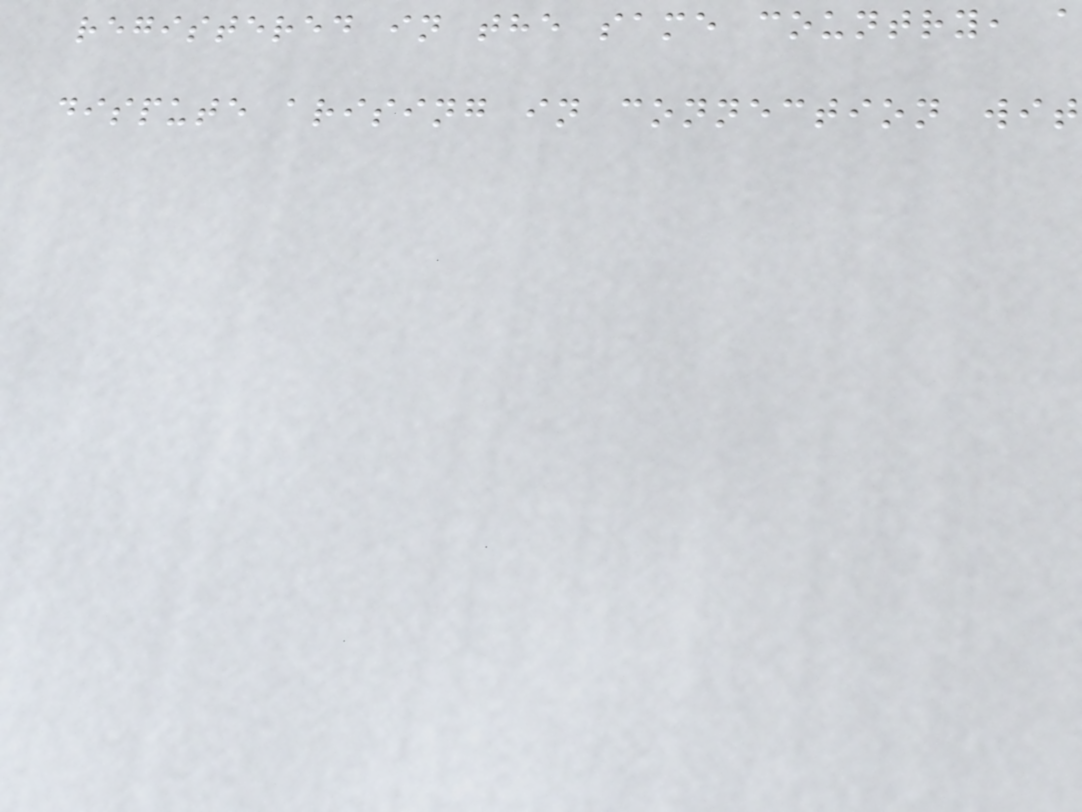registered in the same country, a
dispute arising in connection wit
